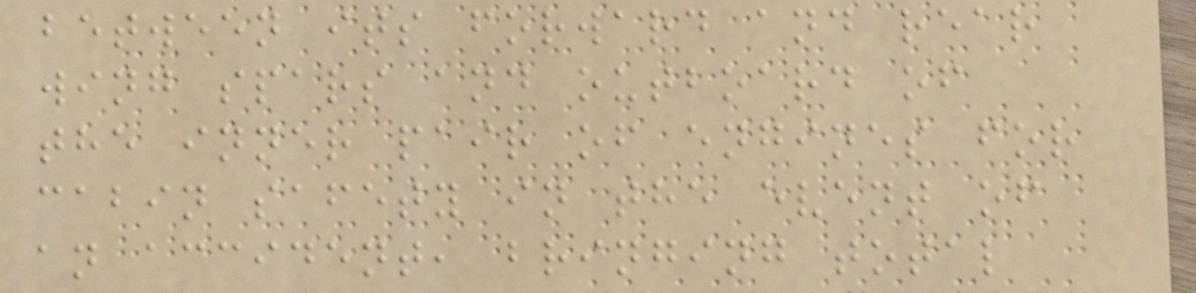between its forward and rear
wing spars and outboard of
the inner pair of engines for
cabin safety in the event of
an accident, bringing total
